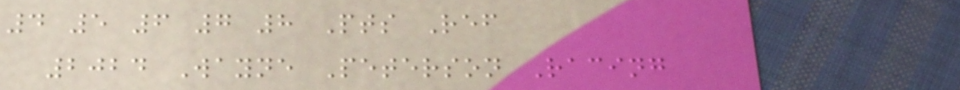4 5 6 7 8 Pts Ref
2024 Wayne Peterson Racing
